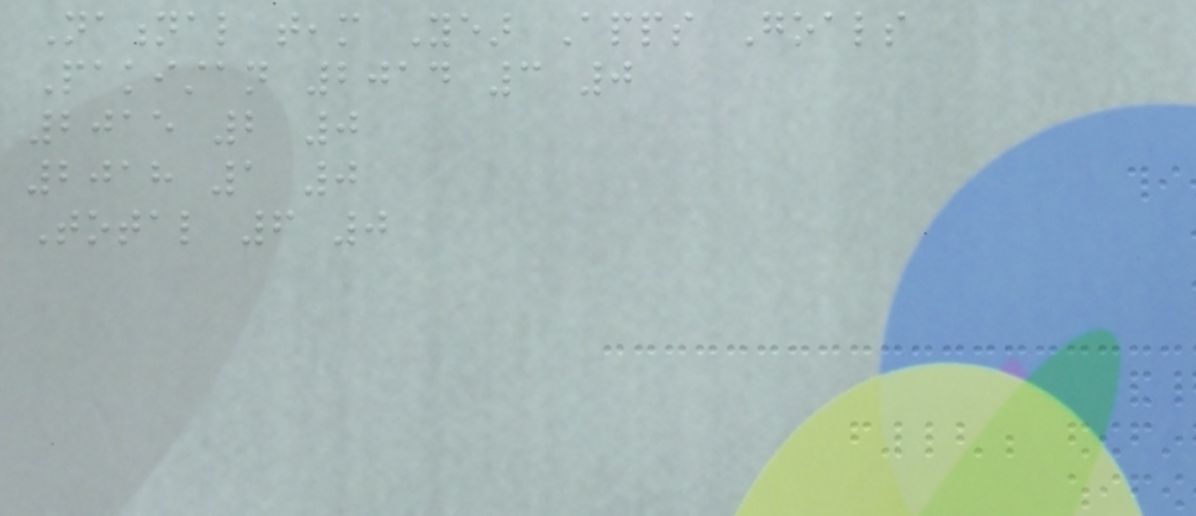National team Year Apps Goals
Pakistan 2014 3 0
2015 2 0
2018 1 0
Total 6 0
